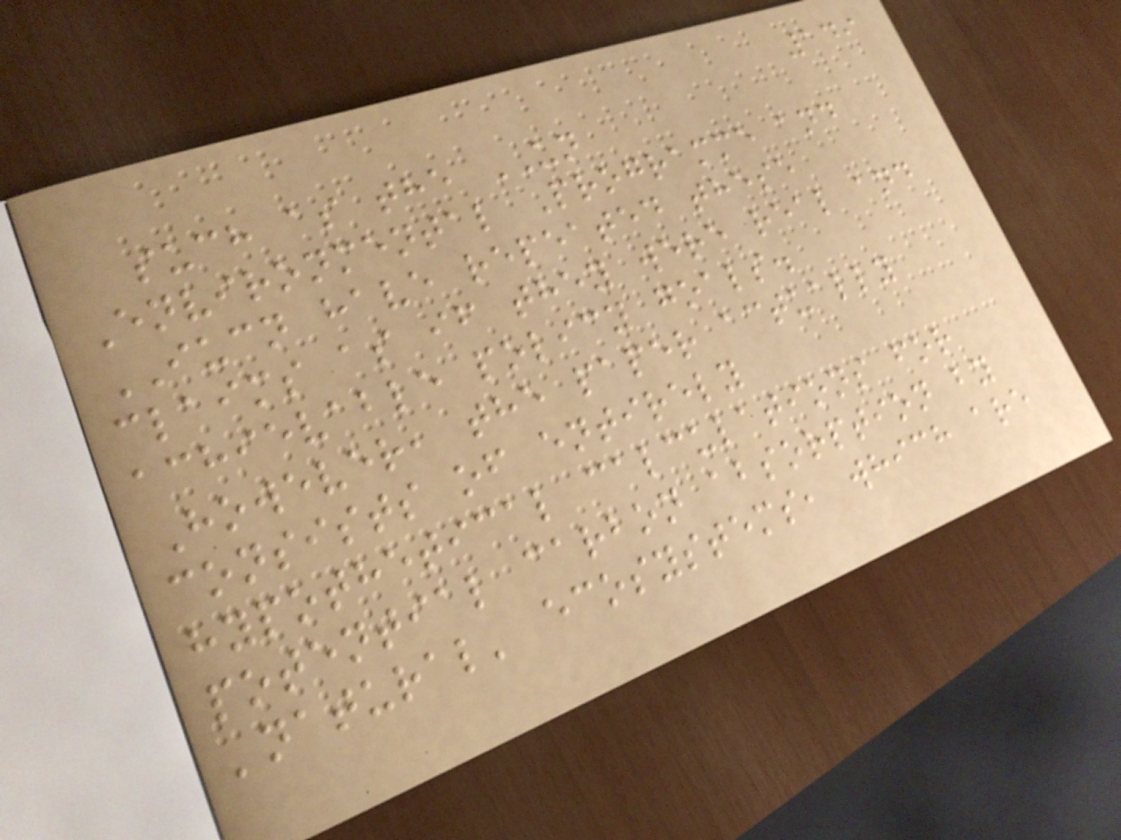149
such as the UN
Environmental Programme and
IUCN have repeated these
claims as if they were real and
achievable policy goals.
However, the paper actually
consists of entirely
hypothetical calculations for
potential carbon absorption by
'natural' ecosystems, which are
